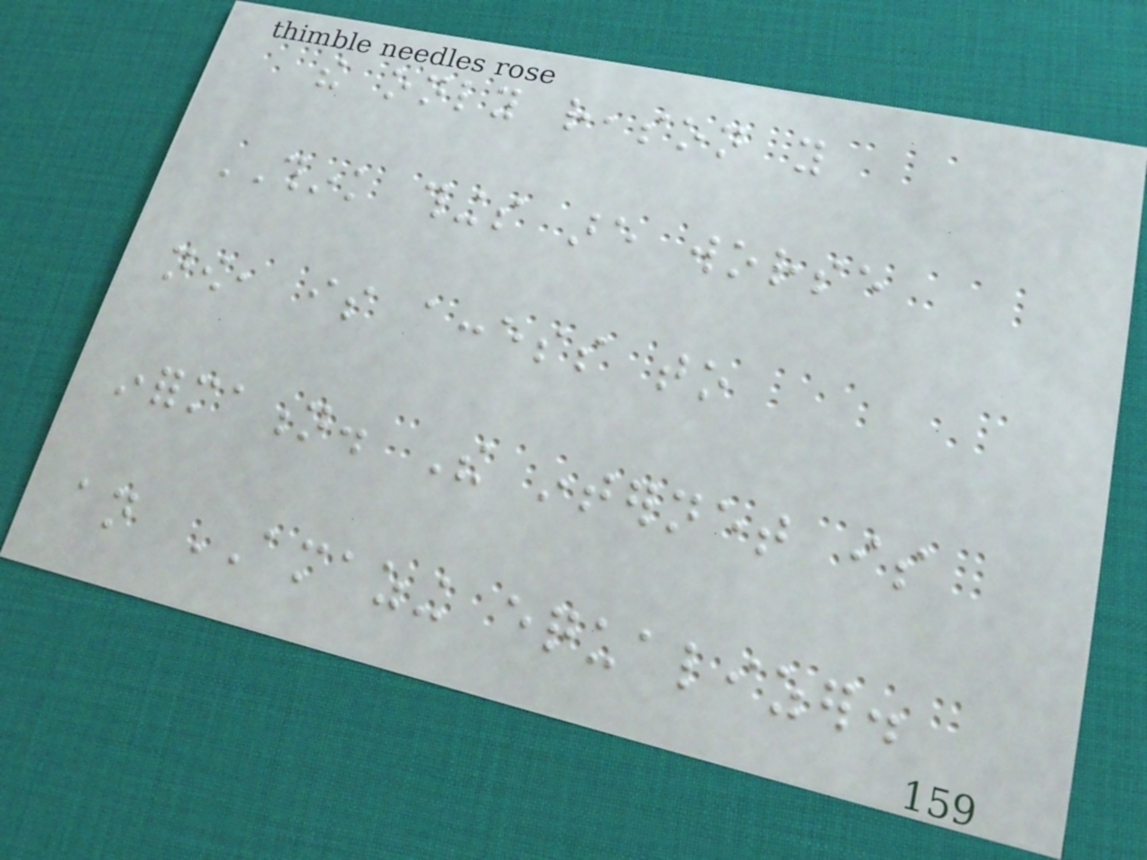the only reason you
THINK things are worse
now, is access to
information. The internet is
an AMAZING equalizer.
